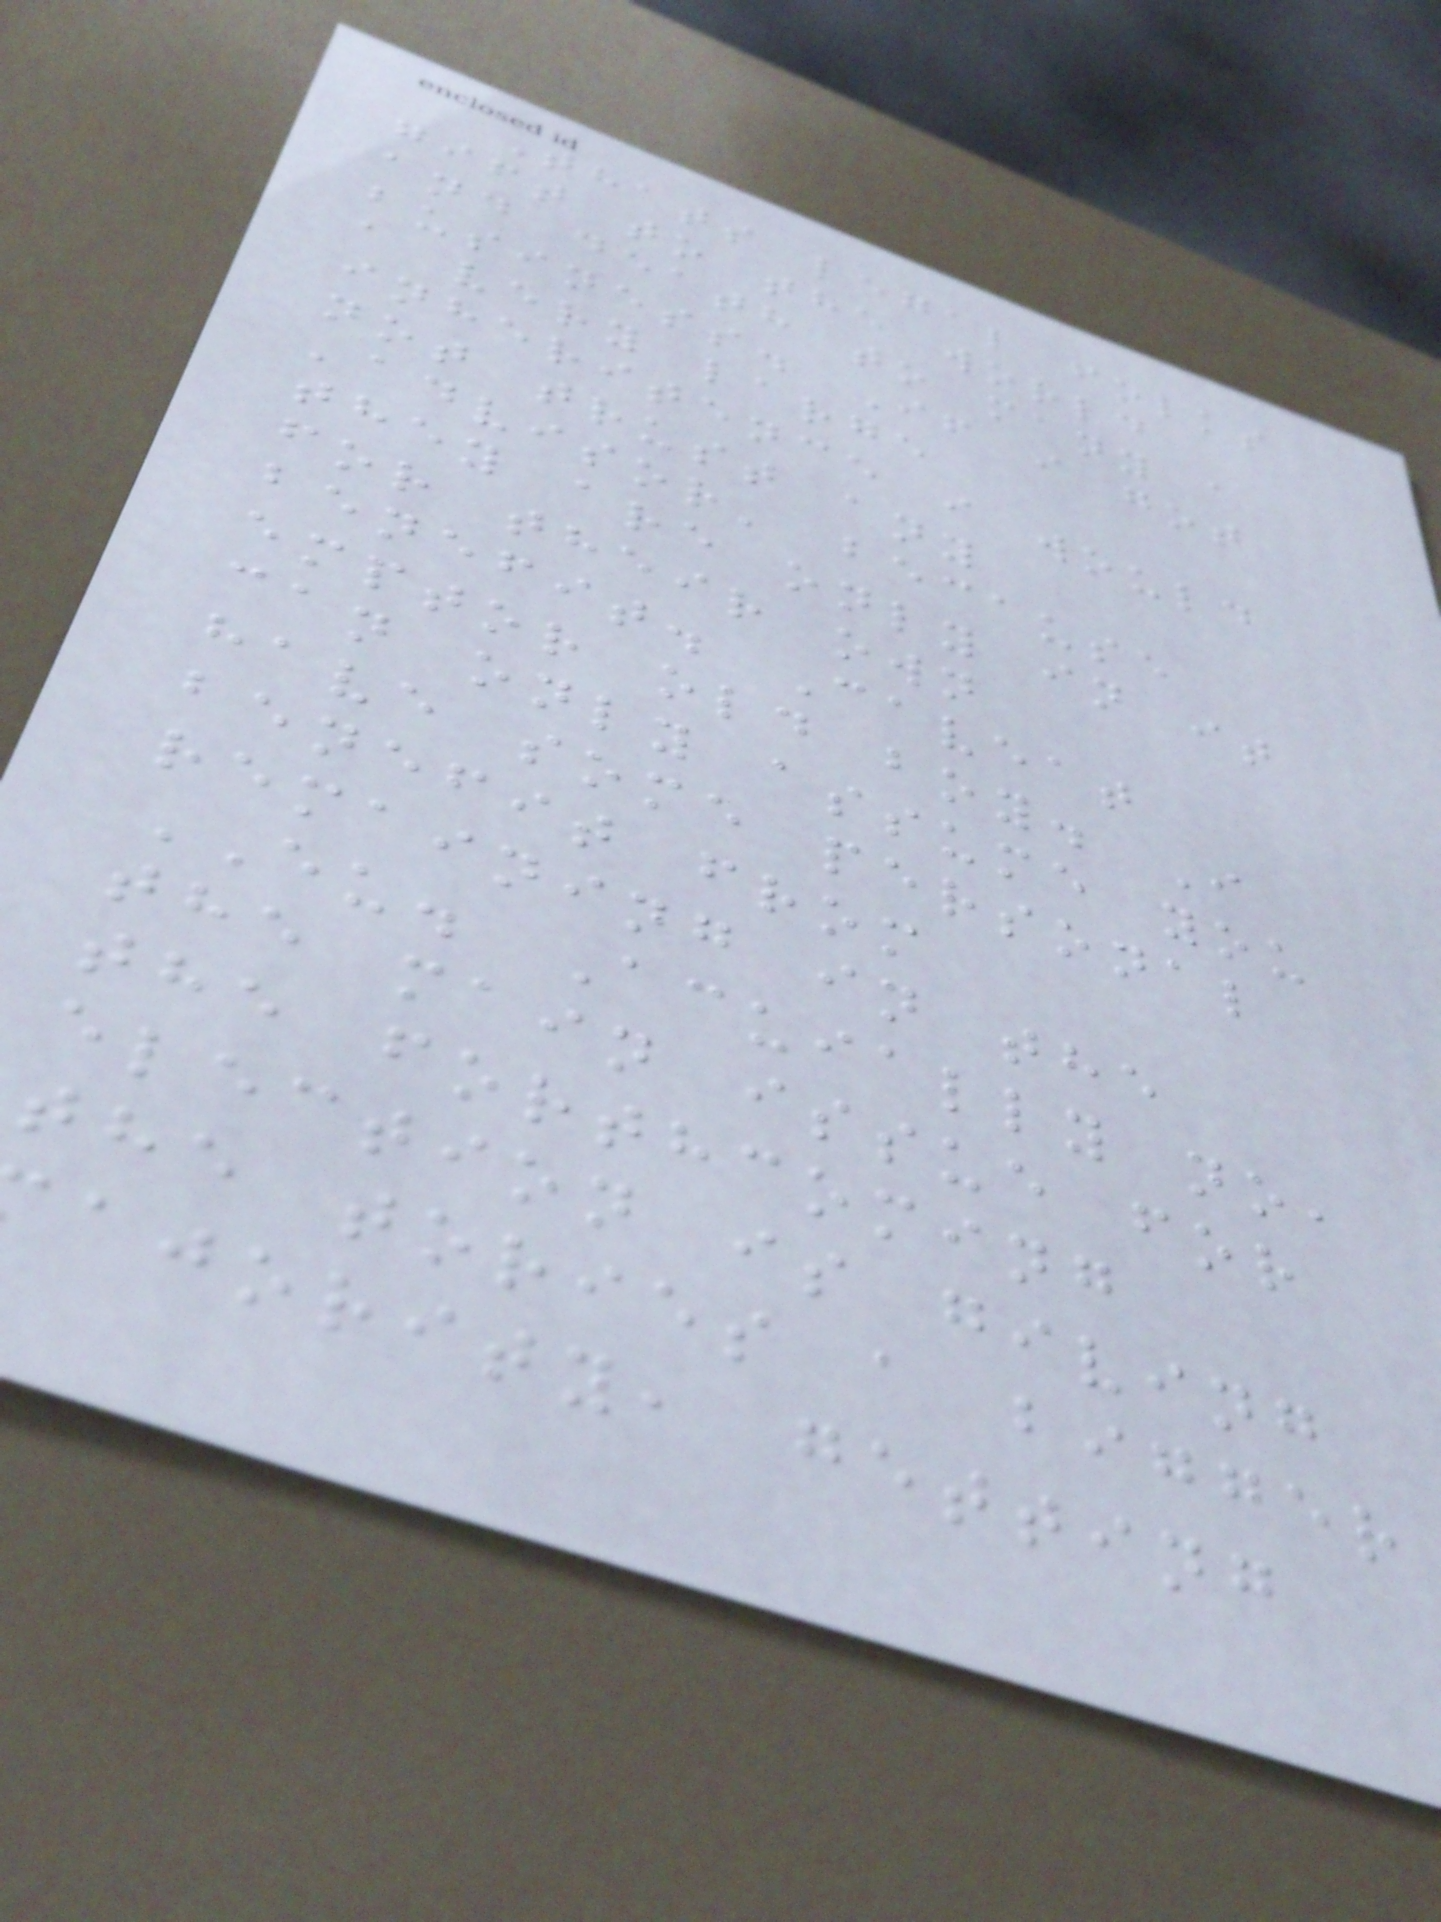Thats legal folks
gift to the world
and death to many a
business. If i got
a very large
inheritence i would
not trust any
'advisor' because
they are only in it
for their own
benefit. Caveat
emptor old boy. I
can only assume you
have some personal
benefit from
remaining in the
EU. Acuially no,
the main issue for
the forthcoming
election is giving
the tories a bigger
ajority, getting
